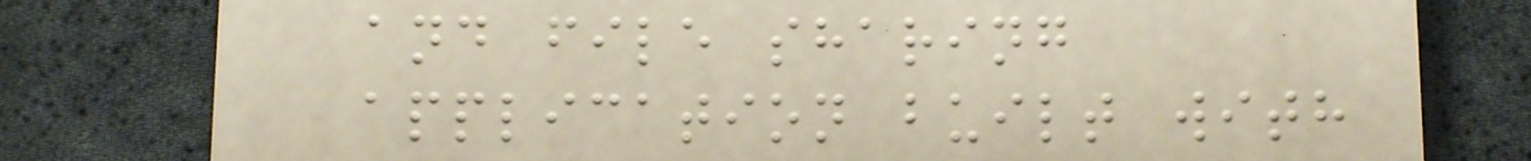and file sharing
application built with
